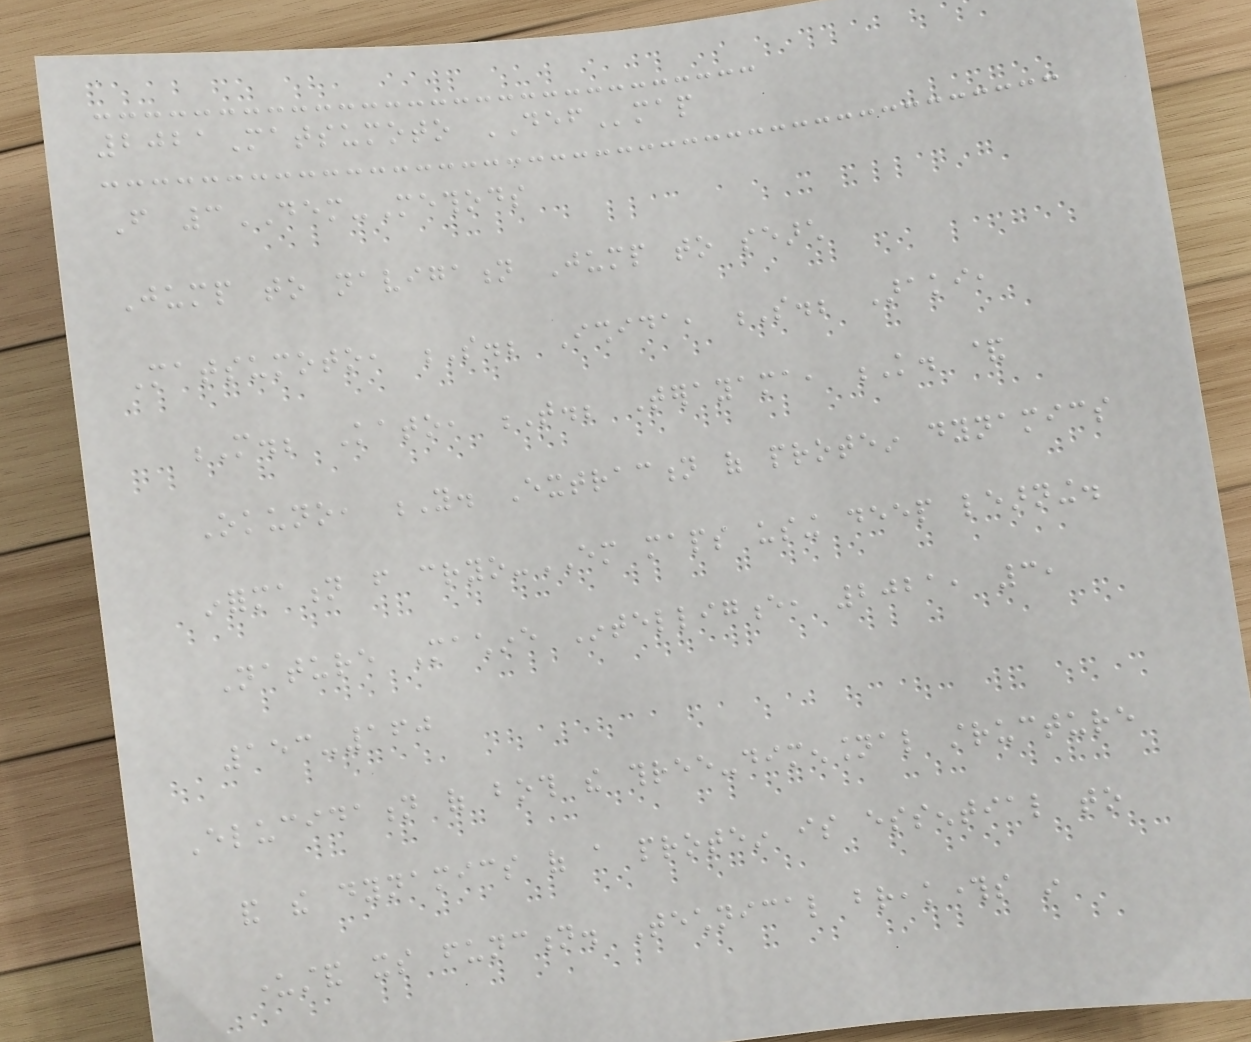2021Matsumoto DEFmap
From 3DEM-Methods
Jump to navigation Jump to search
Matsumoto, S.; Ishida, S.; Araki,
M.; Kato, T.; Terayama, K. &
Okuno, Y. Extraction of protein dynamics
information from cryo-EM maps using deep learning.
Nature Machine Intelligence, 2021, 3,
153-160
Elucidation of both the three-dimensional structure
and the dynamics of a protein is essential to
understand its function. Technical breakthroughs in
